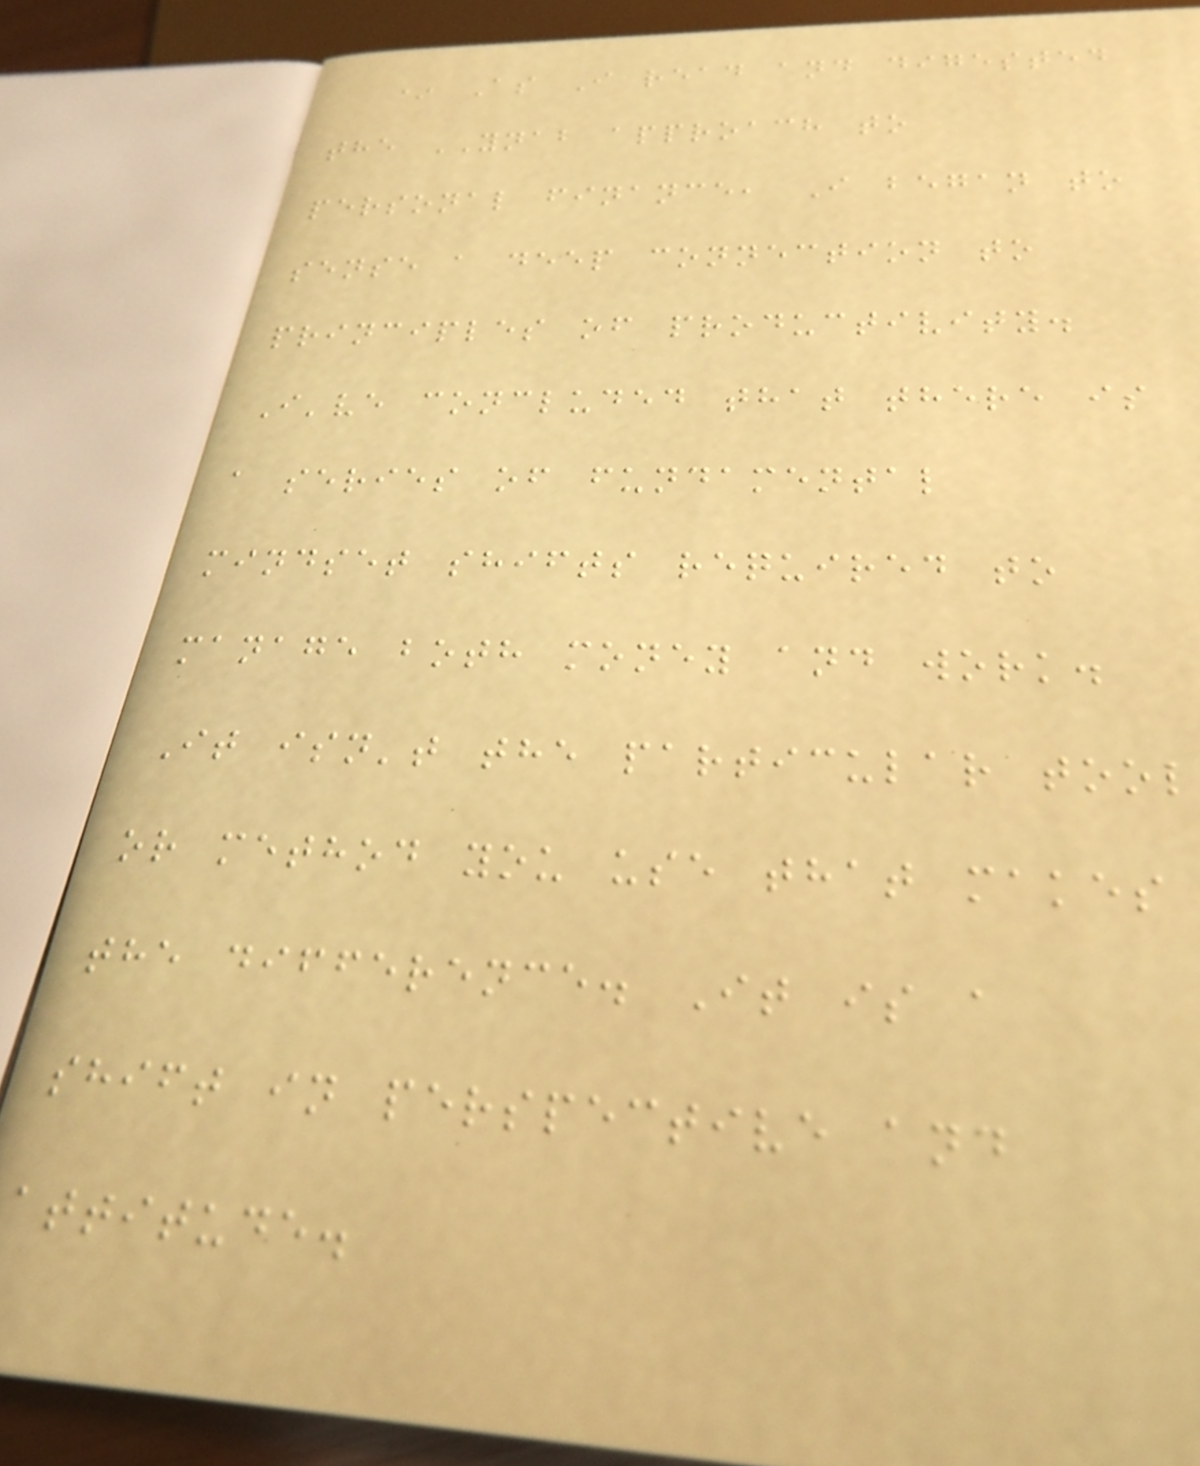* As I read and digested
the YNAB approach to
personal finance, I began to
sense a deep connection to
principles of productivity.
I've concluded that there is
a series of fundamental
mindset shifts required to
manage both money and work.
It isn't the particular tool
or method you use that makes
the difference. It is a
shift in perspective and
attitude.
